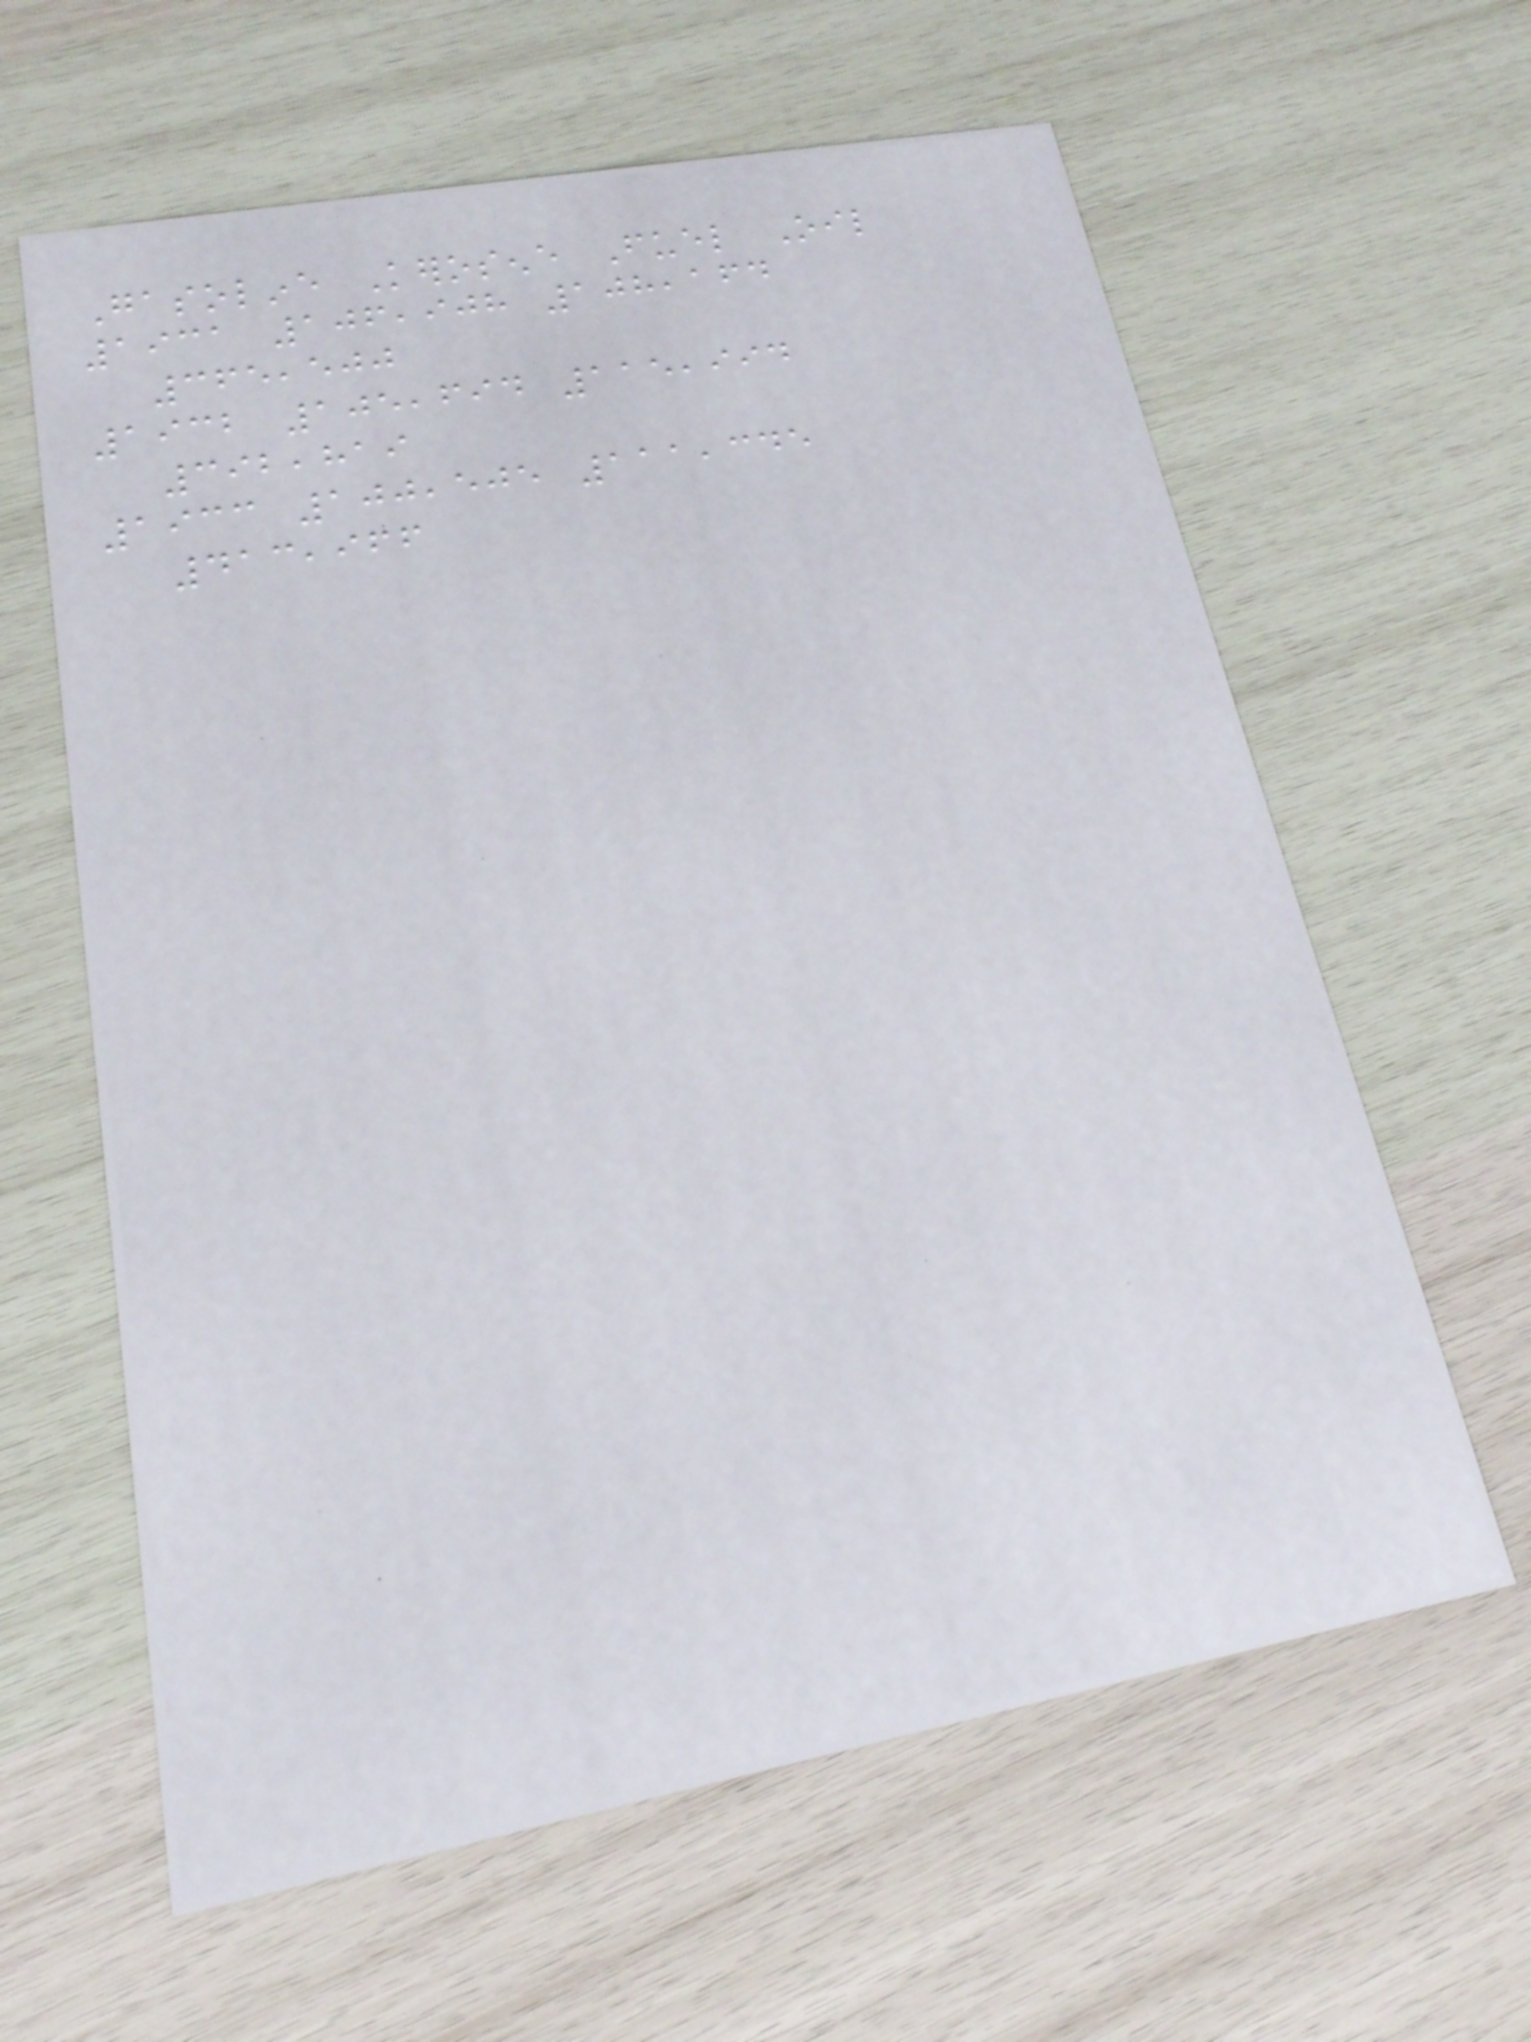Gasoline Kerosene Fuel Oil
1931 106,908 108,164
365,500
1932 105,694 115,994
392,819
1933 100,505 111,345
413,966
